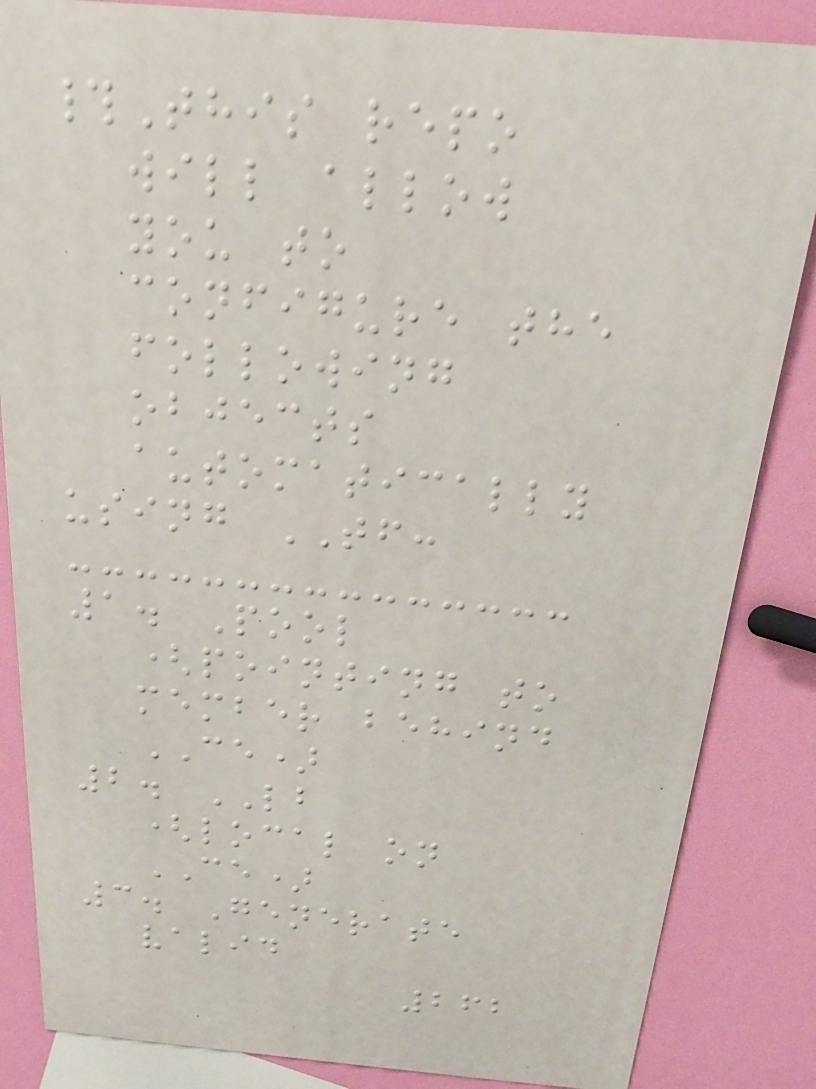#This repo
will allow
you to
configure the
following
objects
automatically
using TF:
1. Pool
(pointing to
member behind
CE)
2. LB
(local on
CE)
3. Generate
valid
262
